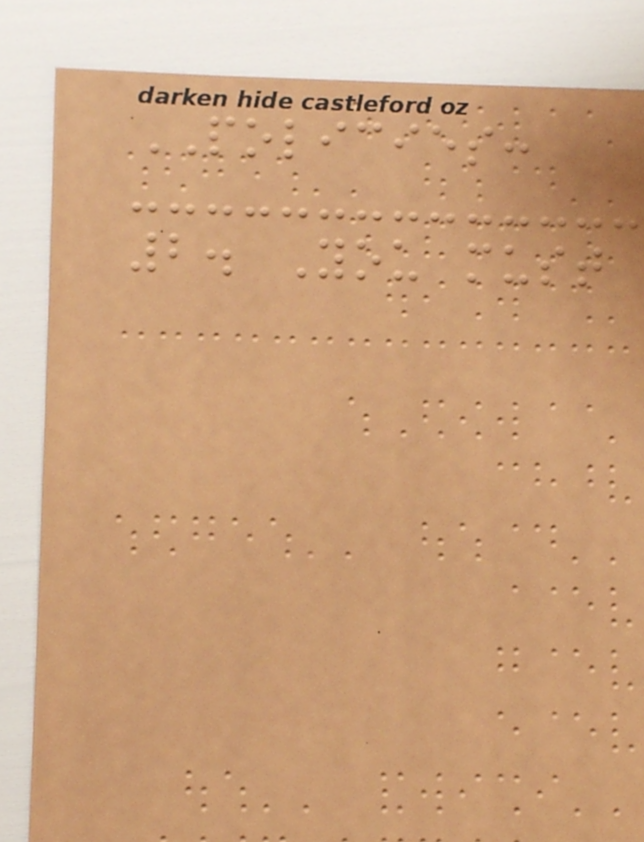POLICIES:
2. You must
